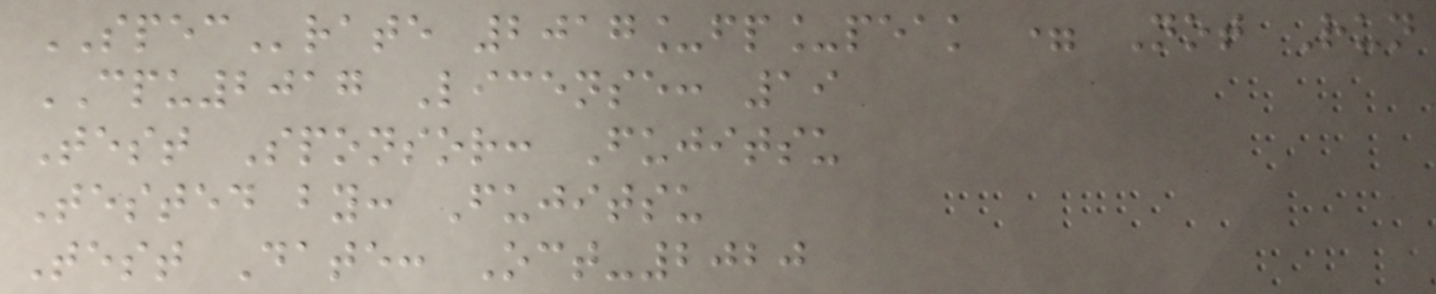SPECrate 2017_fp_peak = Not Run
CPU2017 License: 19
Test Sponsor: Fujitsu
Tested by: Fujitsu
Test Date: Oct-2020
